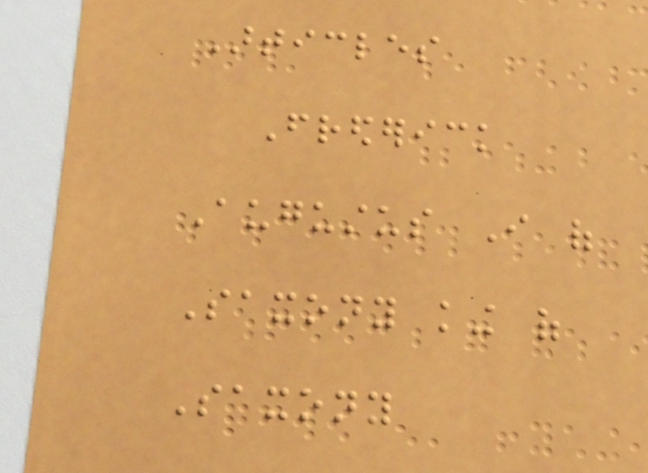Articles
Frederick
Augustus I of
Saxony king of
Saxony
